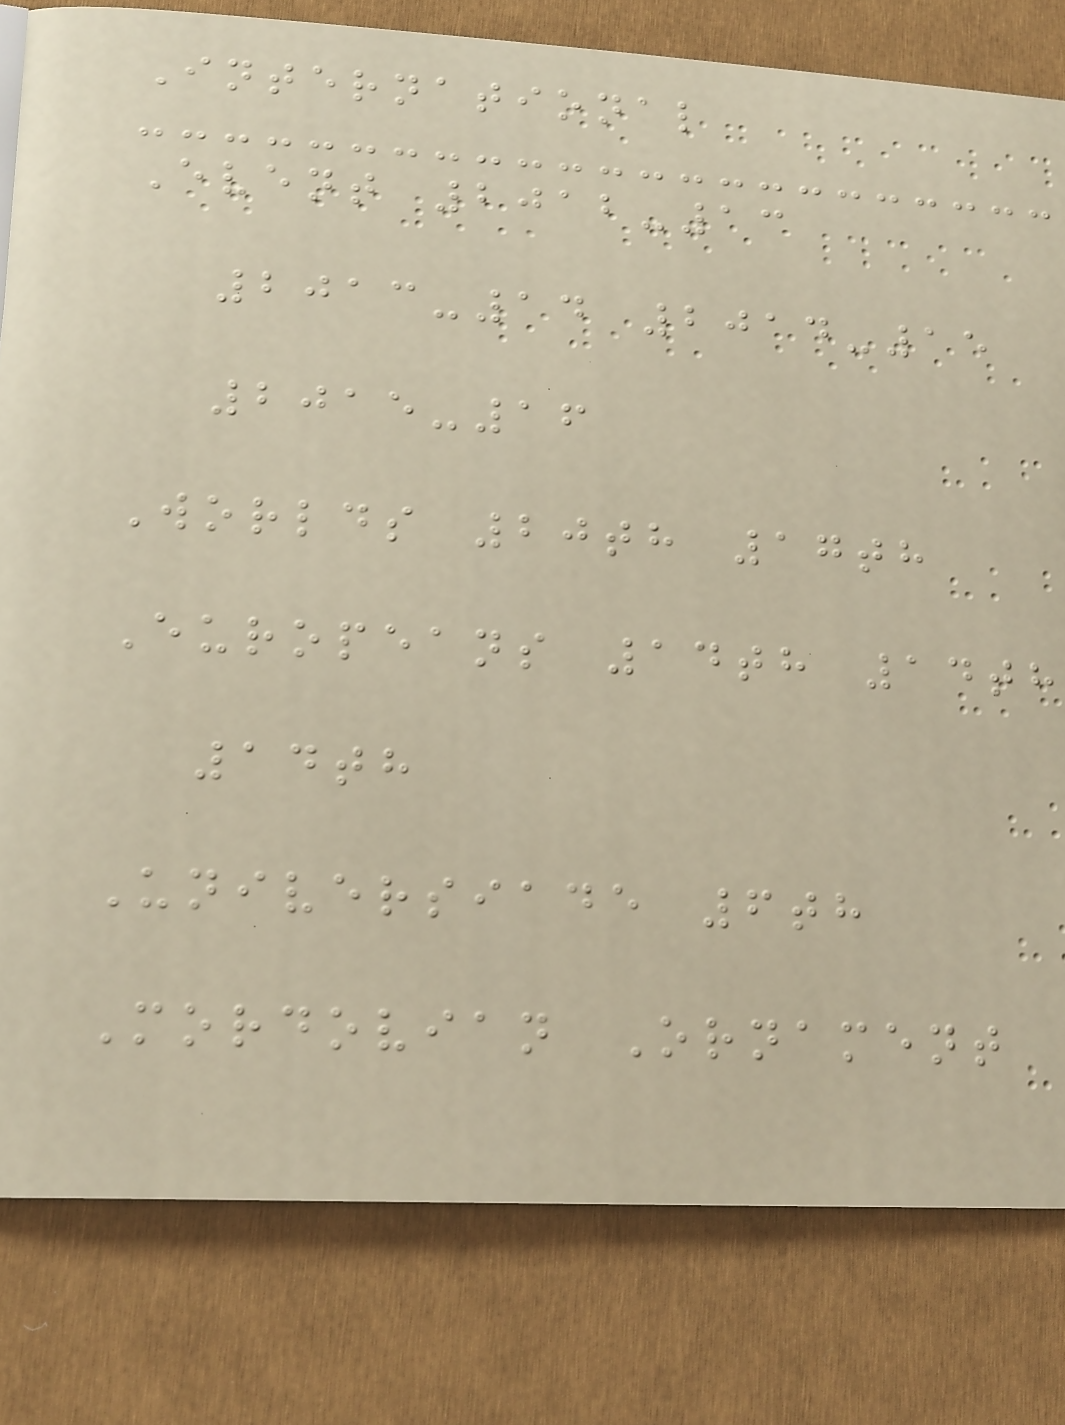International
Event 2012-13
2013-14 2014-15
2015-16
Worlds 20th 17th
Europeans 14th 14th
14th
Universiade 6th
Mordovian Ornament
